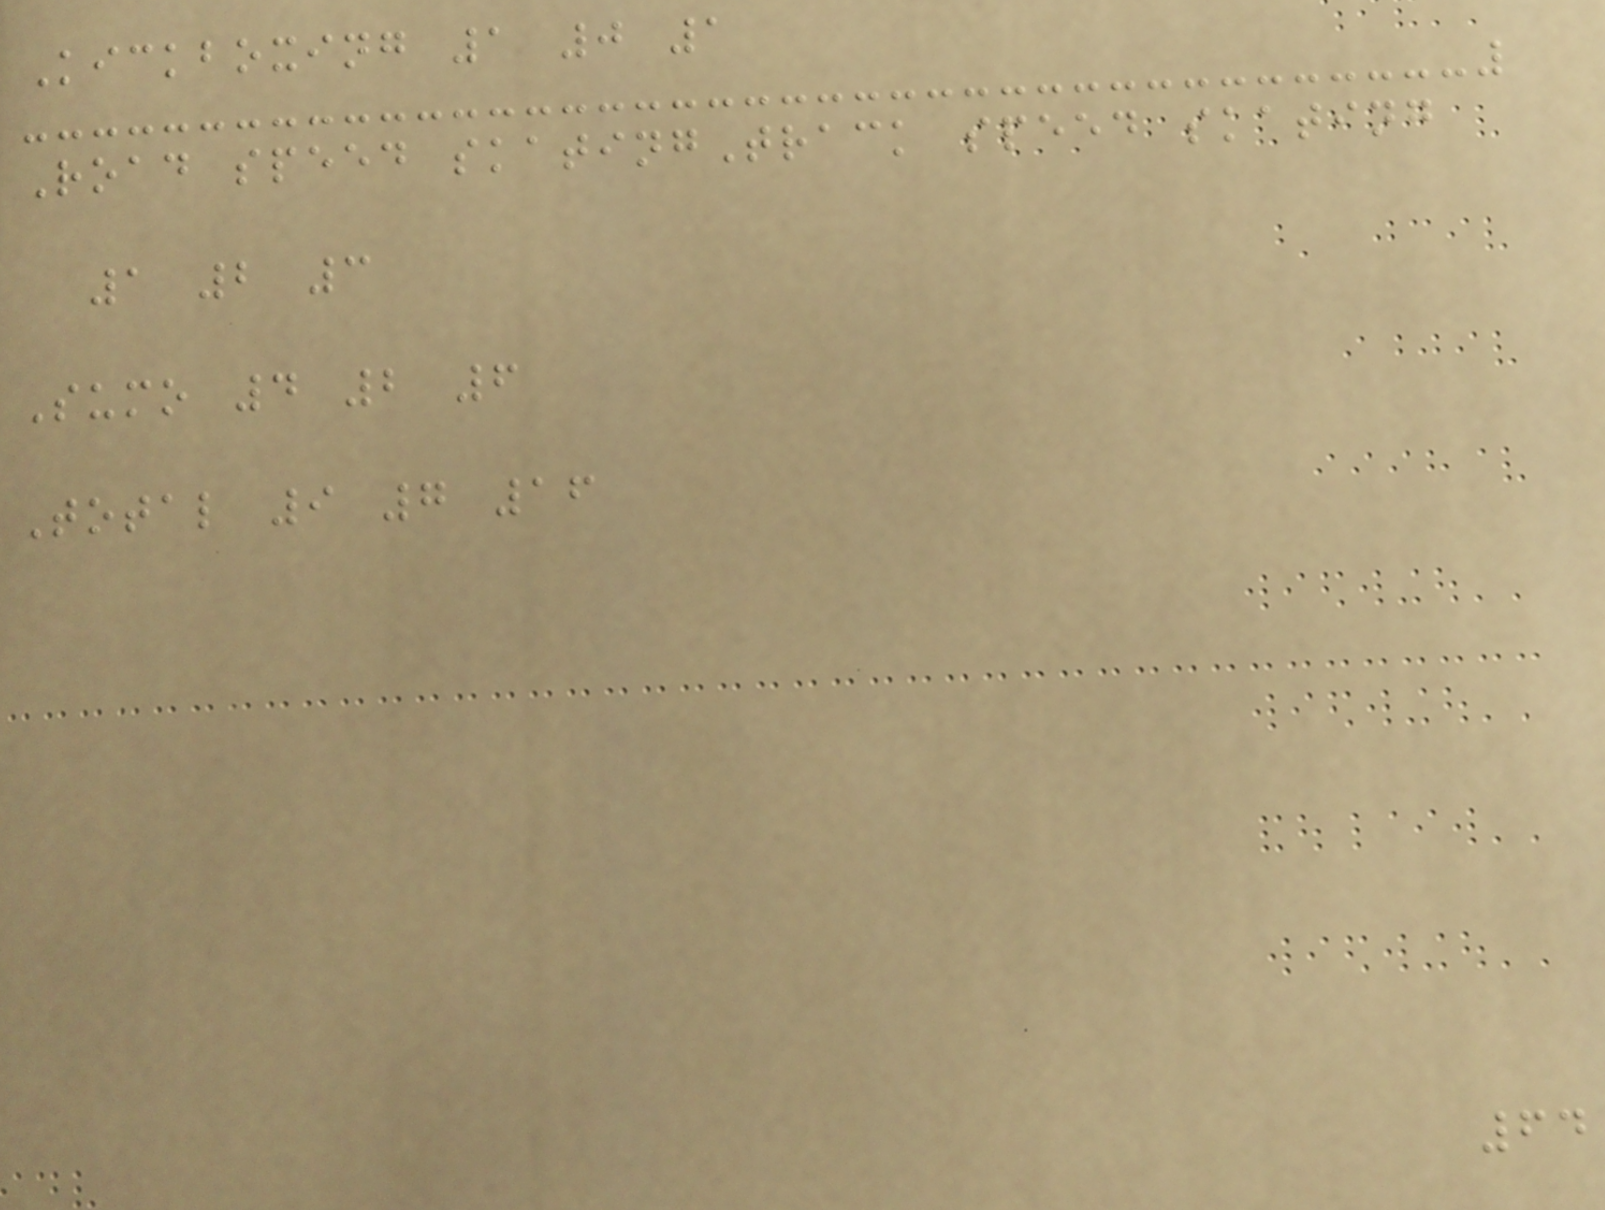Kickboxing 1 0 1
Road speed skatingTrack speed skating
1 2 3
Sumo 4 2 6
Total 9 7 16
64
